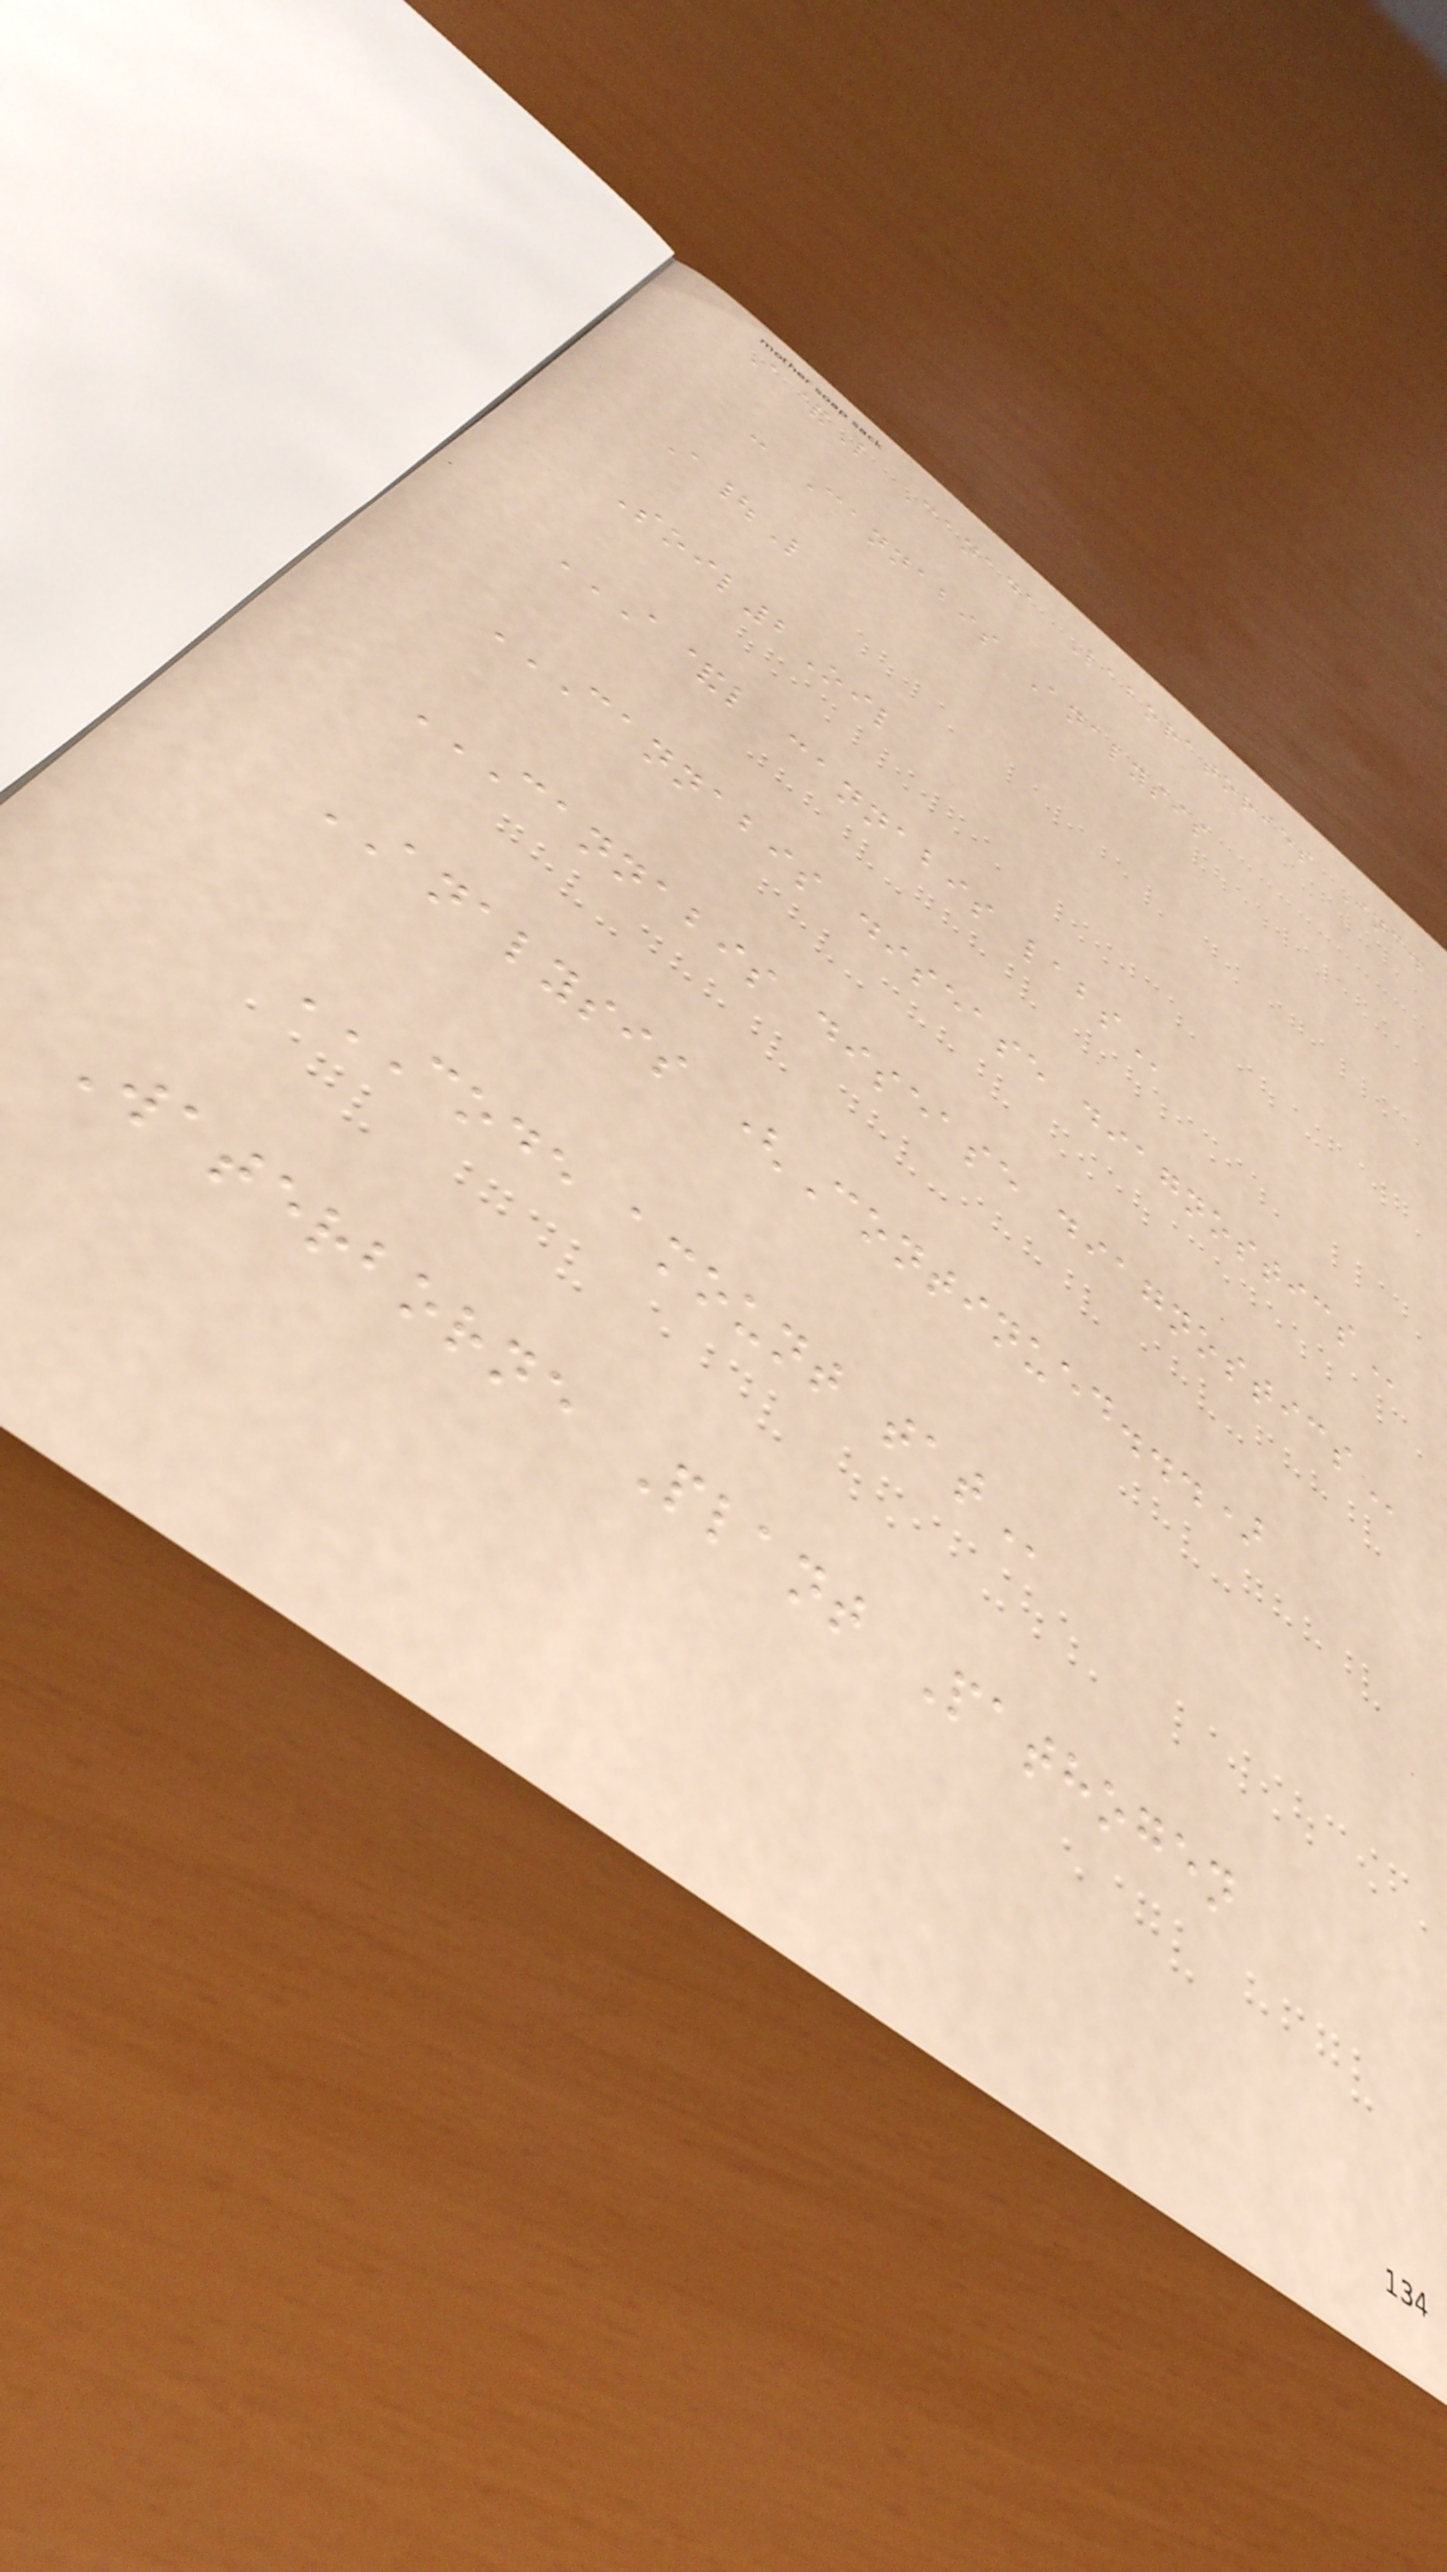A&L Canada Laboratories Inc.
- Cannabis Analysis
A|L
Soil2Oil
A&L CANNABIS LABS
CANNABIS DISEASE DIAGNOSTICS
CANNABIS DISEASE DIAGNOSTICS
ANALYSIS (Continued...)
CODE AMOUNT TAT
Waterborne Plant Pathogen
